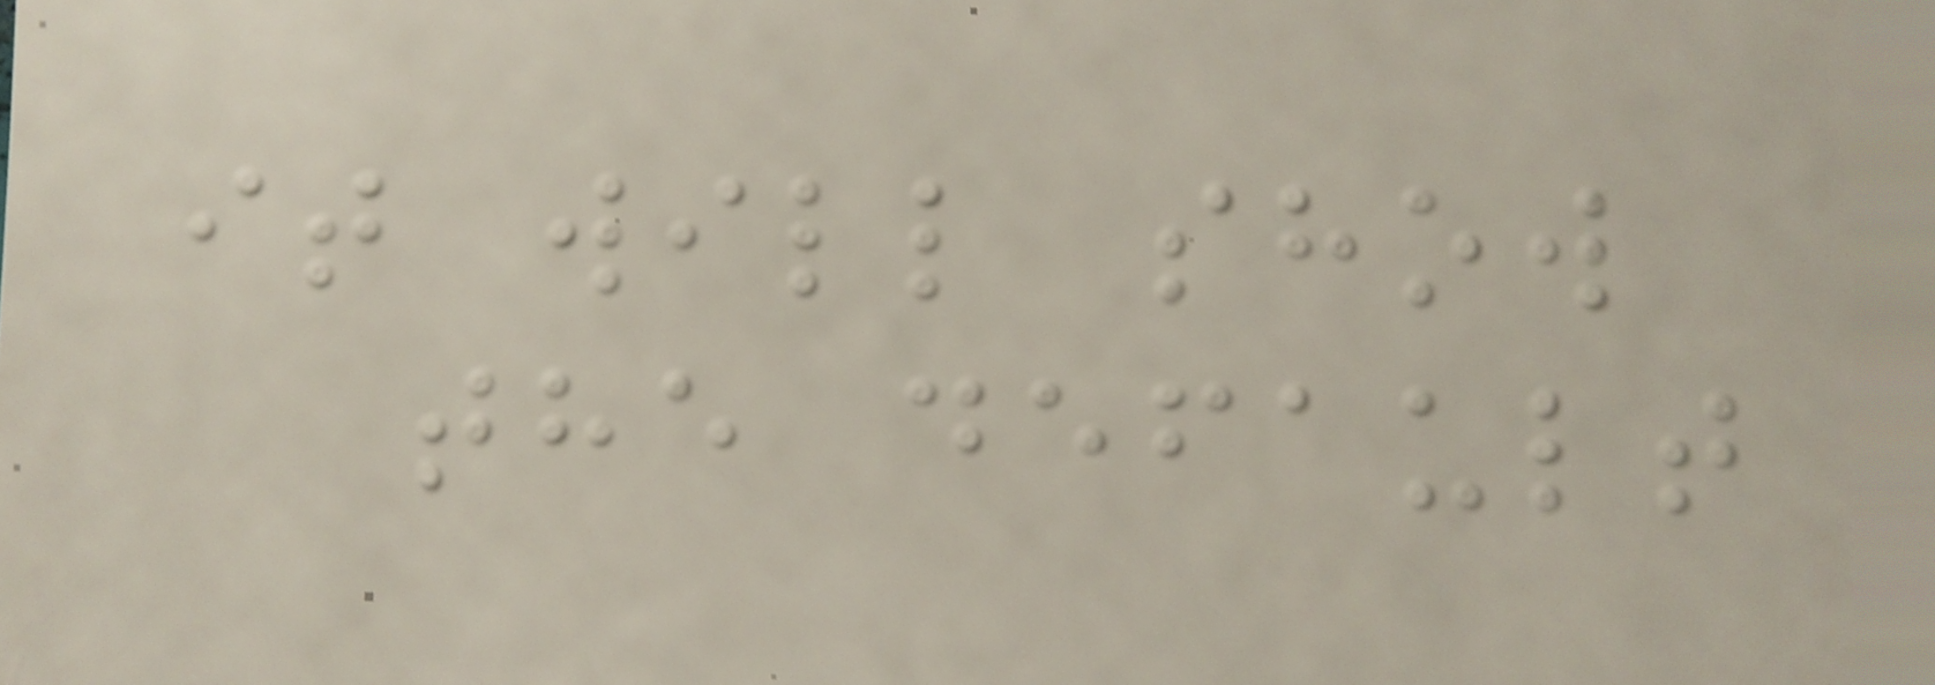it will show
the default
